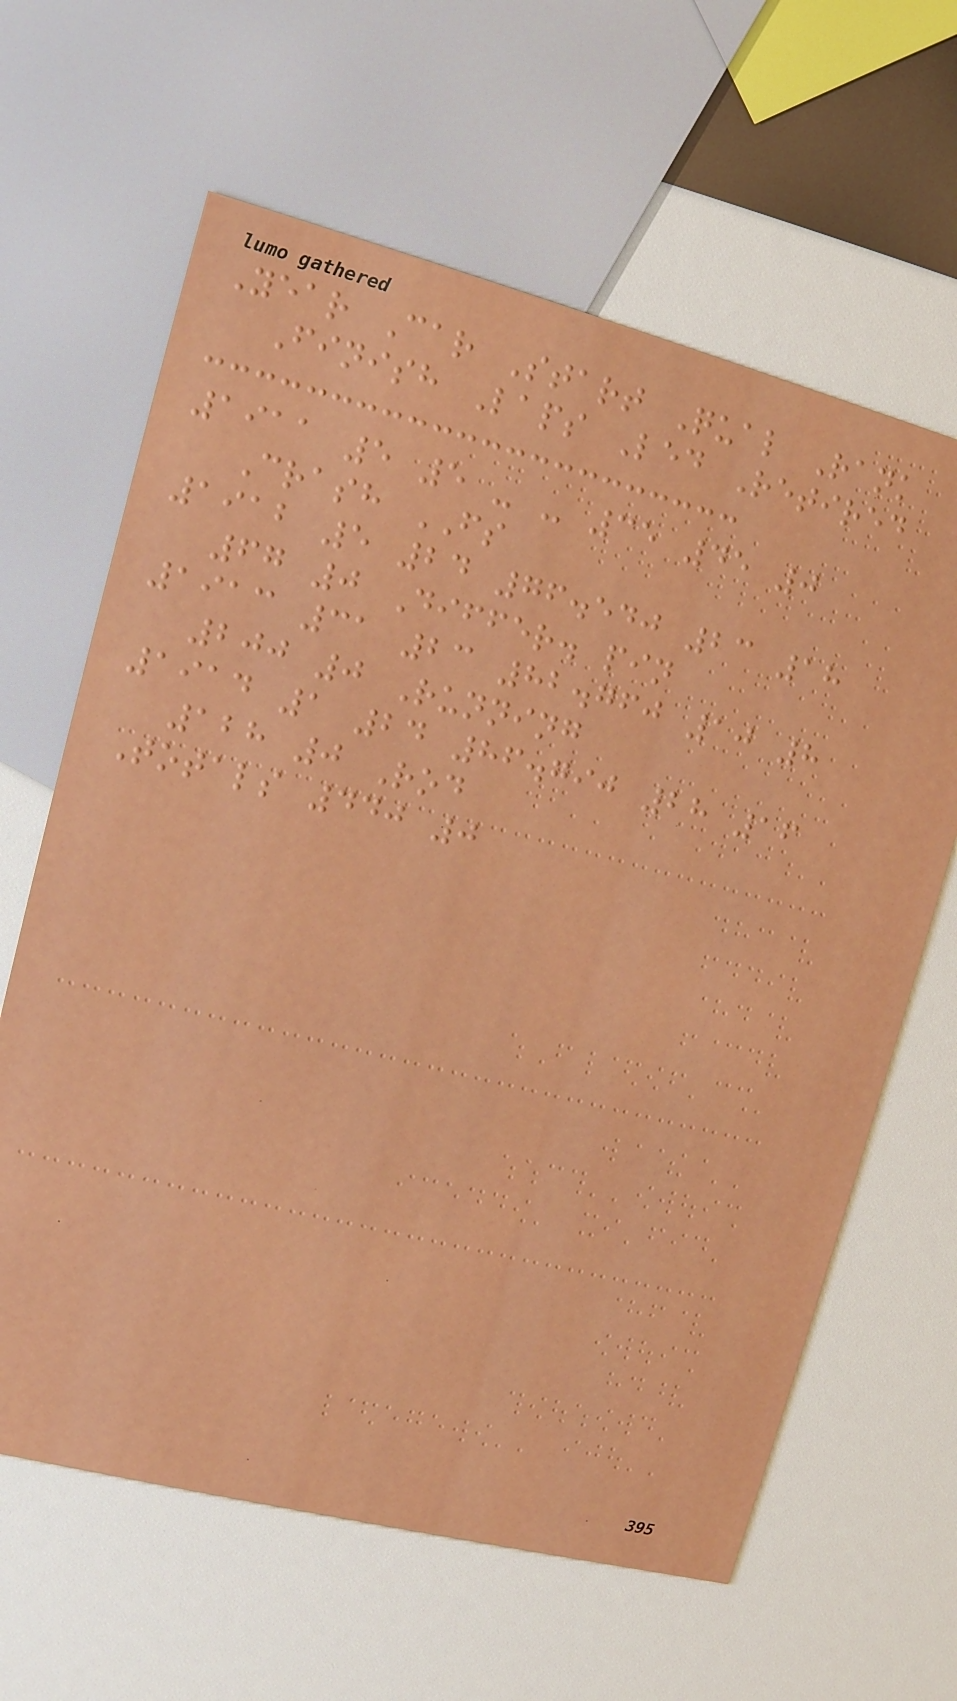Year Car Start Qual Rank
Finish Laps Led Retired
1911 5 5 - - 35 45 0
Crash FS
1912 5 24 76.540 23 18
67 0 Differ. pin
1913 31 23 82.760 10 8
200 0 Running
1914 1 24 86.790 28 16
128 0 Rod
Totals 440 0
